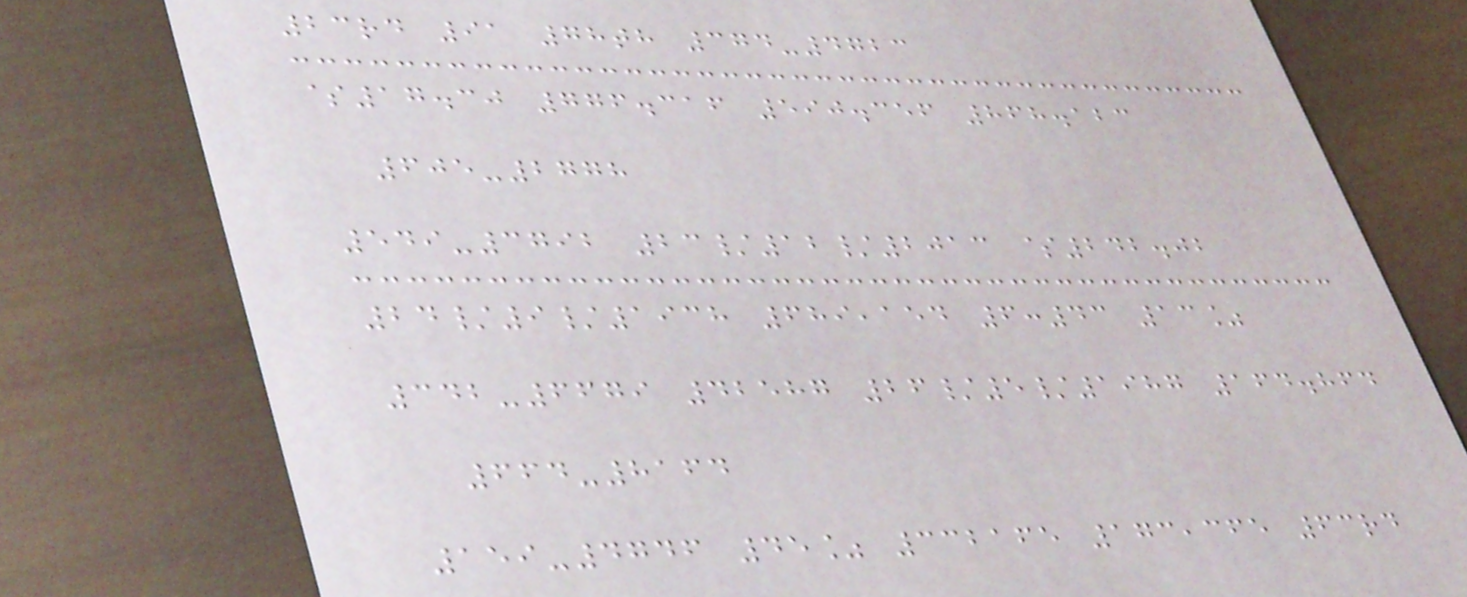23rd 91 78th 374-4723
$17.30 776.316 590.356 868.123
605-2778
549-3792 23/12/2013 $242.02
24/9/1938 689,154 6:43 13%
342-6679 42587 26/5/1987 164.864
664-8164
159-4746 45% 332165 173,365 63rd
